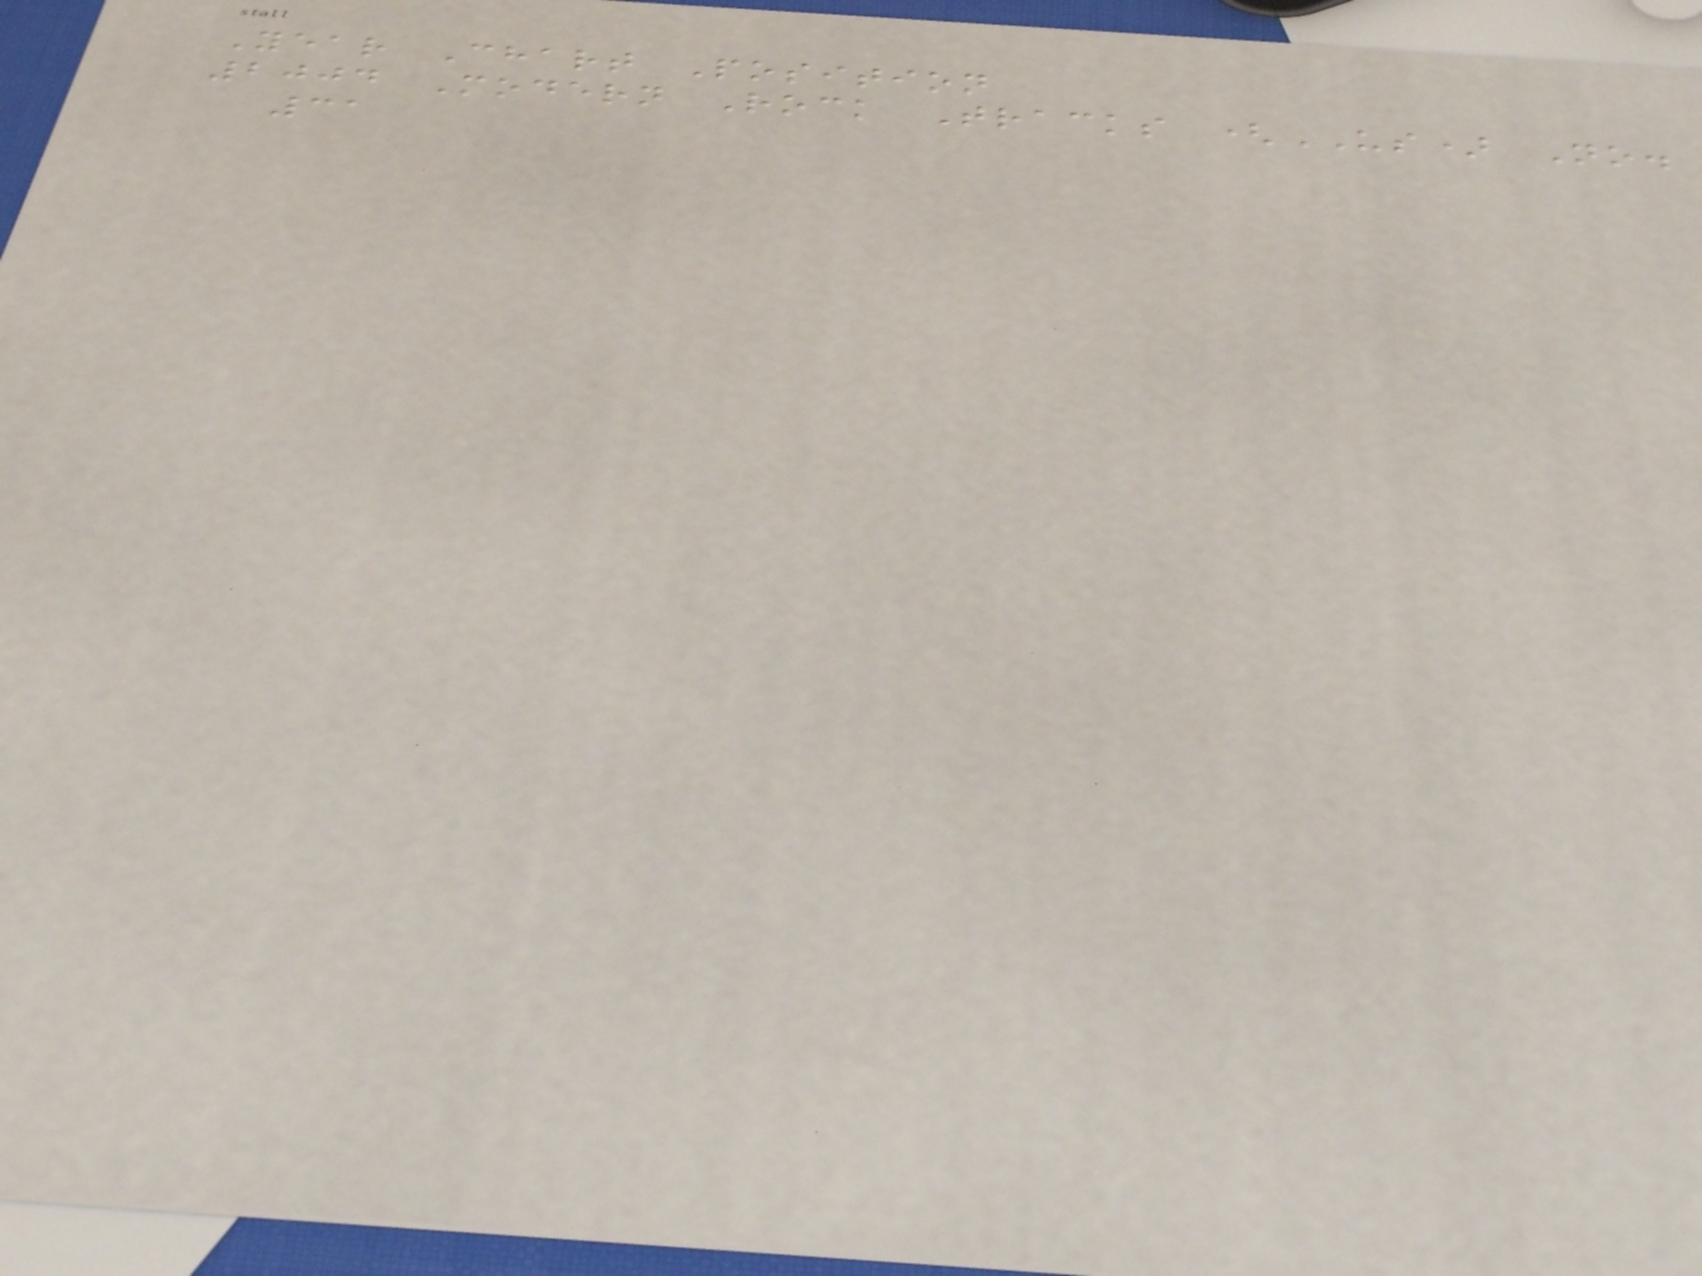Year Chart Position
2004 Modern Rock Tracks (US) No.
31
